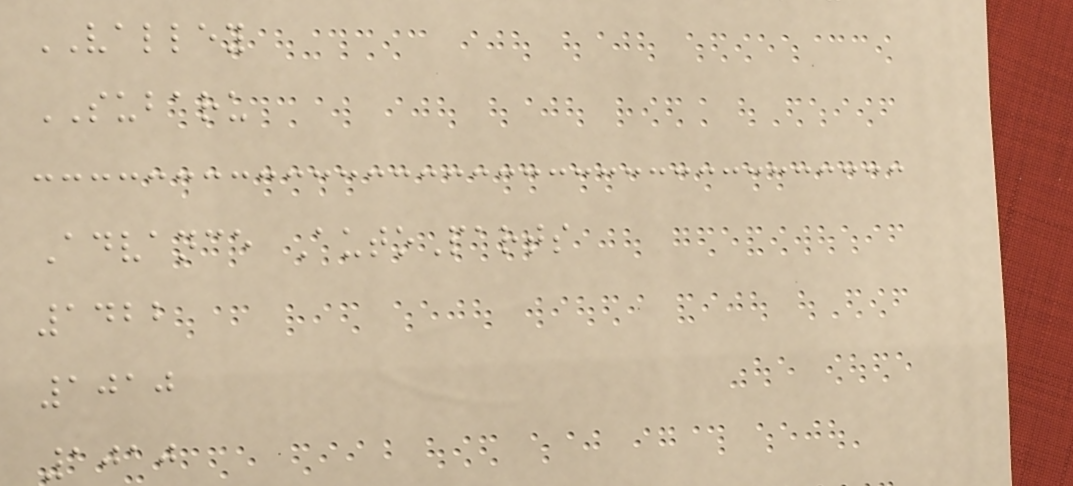VALLEY
SUBARU
Advance AutoParts
1422
1010
1010
